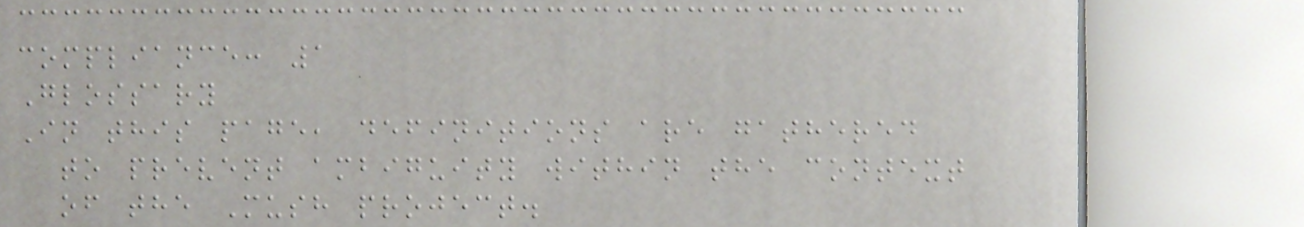compliance: 1
Glossary
In this page, definitions are gathered
to prevent ambiguity within the context
of the Mush project.
